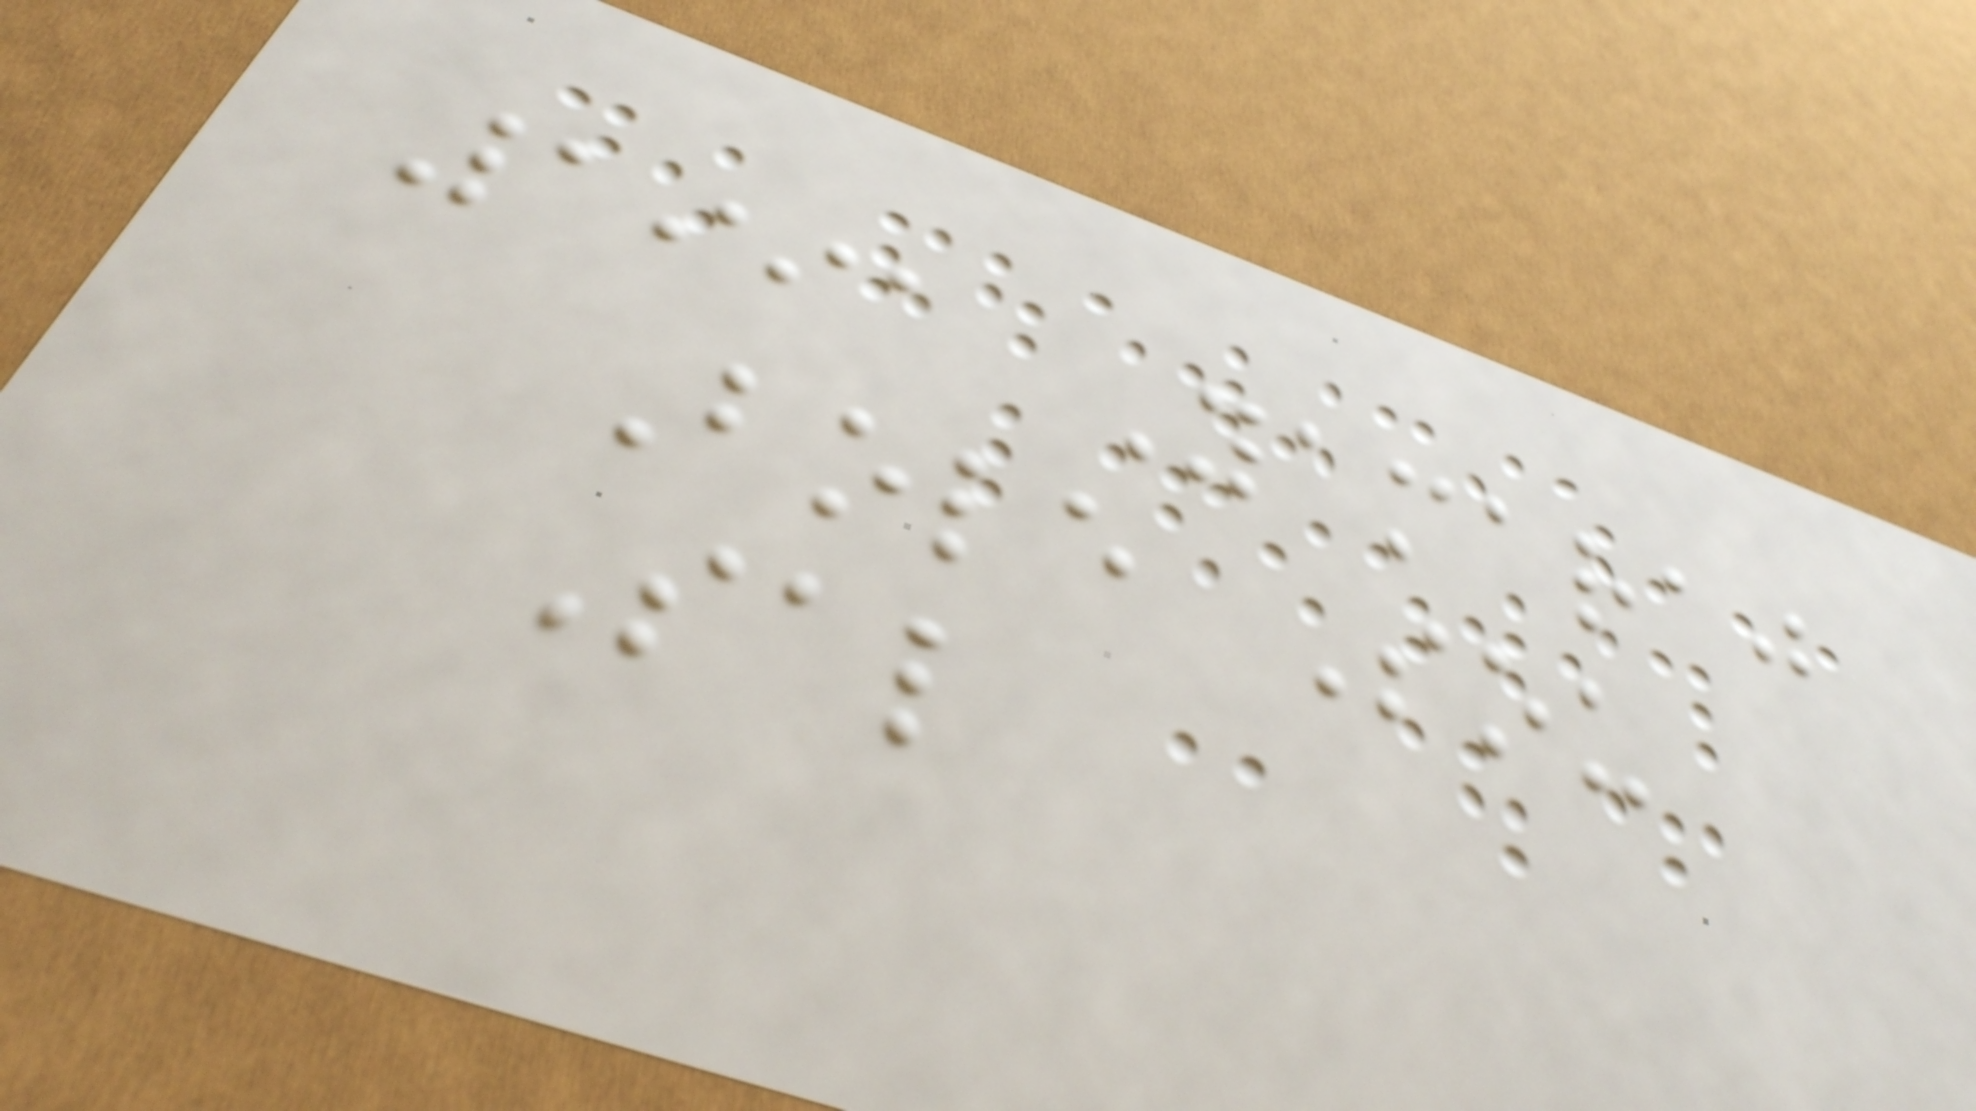1991 Yamaraj
Bole Sou
Sal
